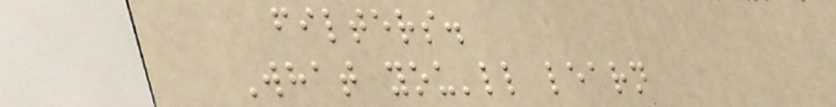filters.
What you'll learn
